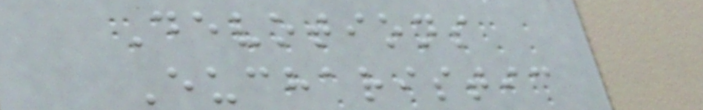Devotions
Eucharistic
